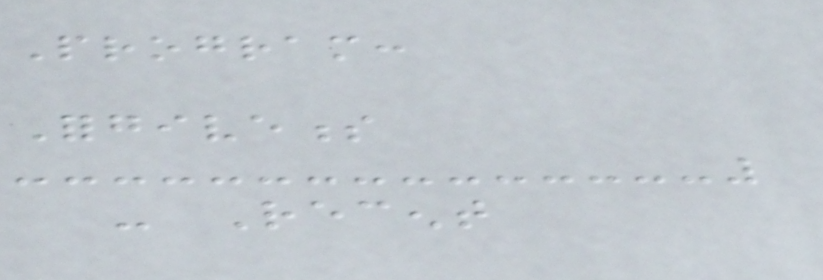Program:
Forgiveness
- Recent
